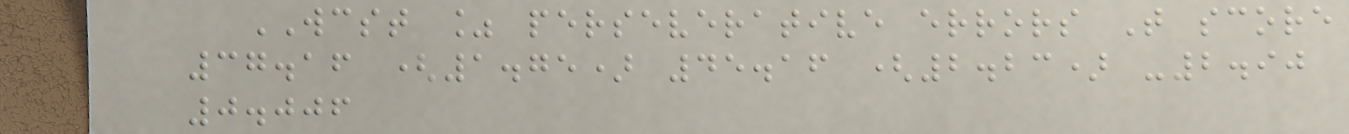WCST % perseverative errors T score
37.16 (1.75) 45.16 (2.23) -2.90
0.006
